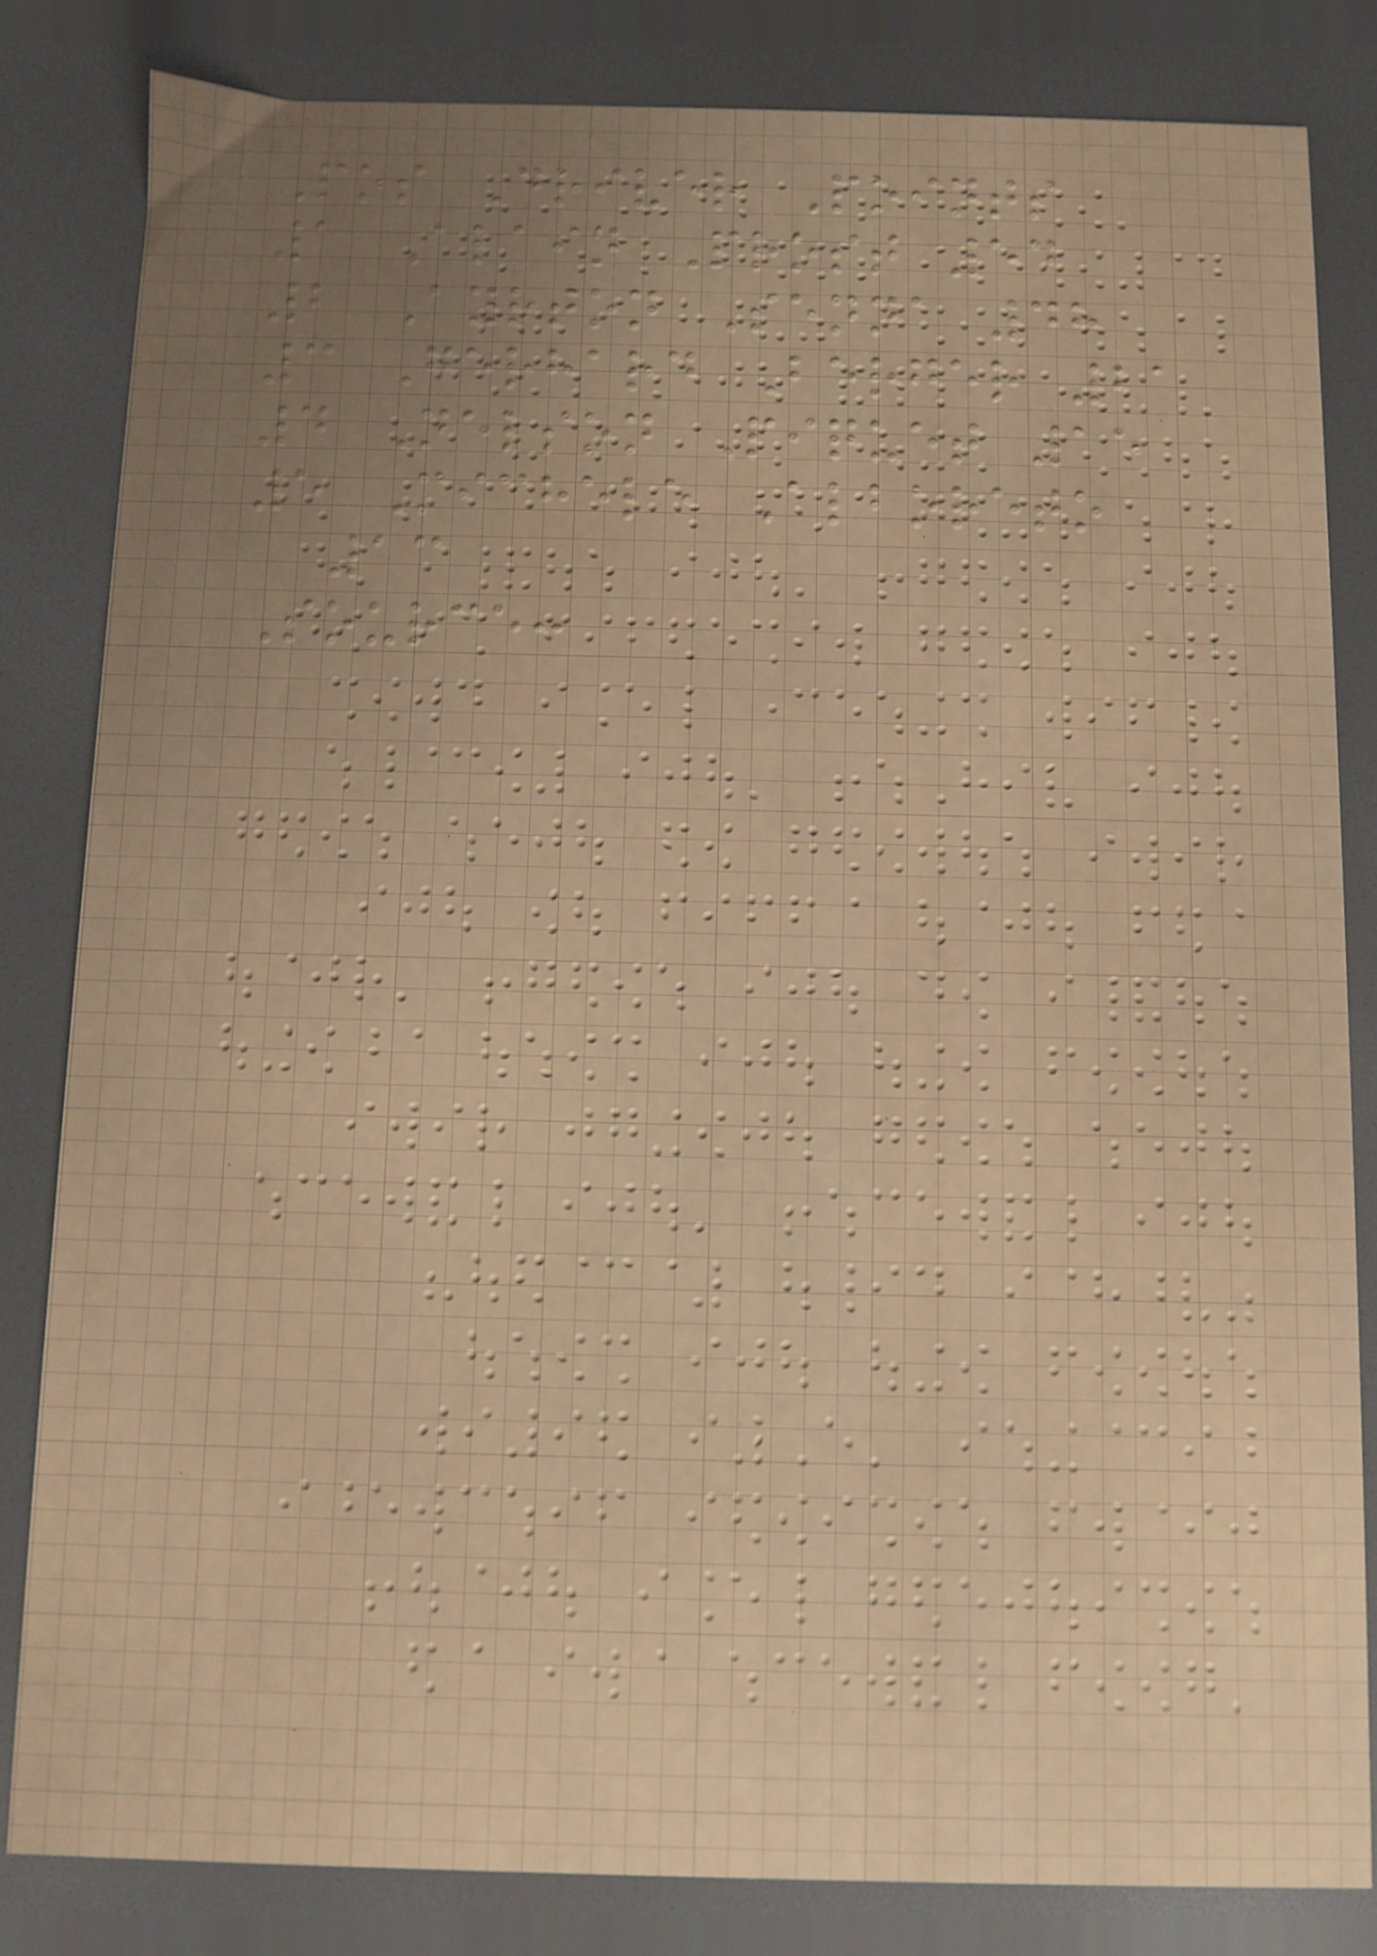Pos Driver Points
1 Alain Prost 54
2 Ayrton Senna 48
3 Gerhard Berger 21
4 Nelson Piquet 15
5 Michele Alboreto
13
Source:
